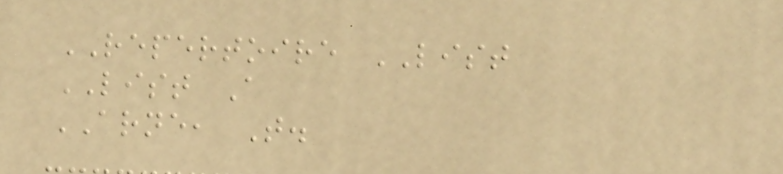REPERTOIRE LIST
LIST A
ARNE, T.
